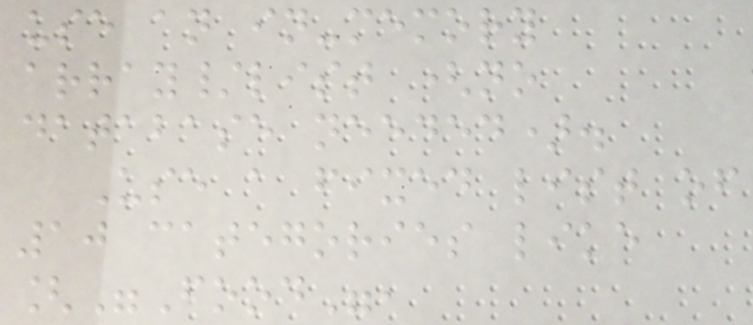use an in-memory
array/list (no
database needed).
Use a fixed list of
10 categories like
["Food",
